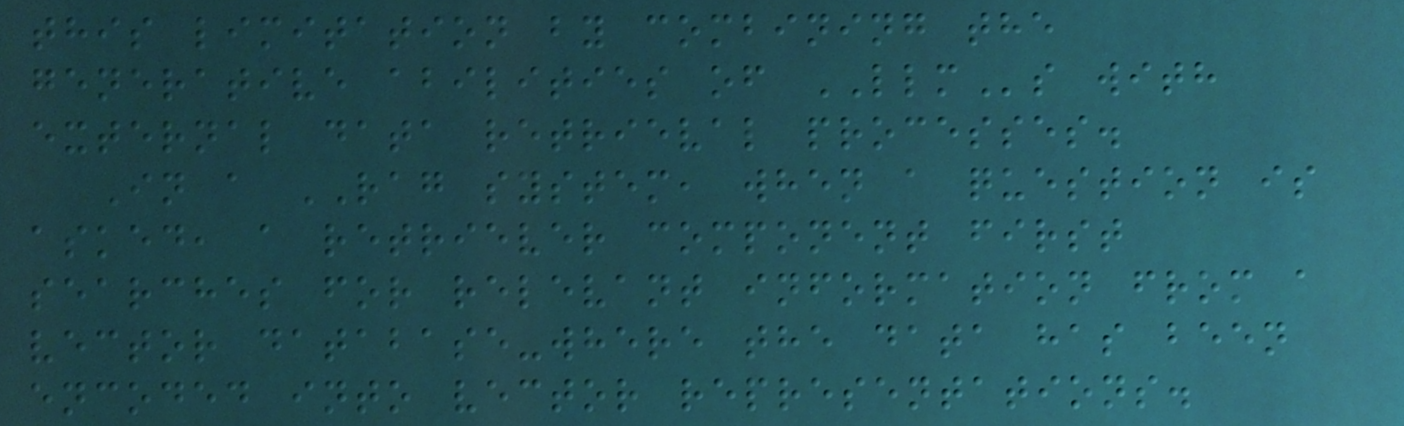this limitation by combining the
generative abilities of LLMs with
external data retrieval processes.
In a RAG system, when a question is
asked, a retriever component first
searches for relevant information from a
vector database-where the data has been
encoded into vector representations.
